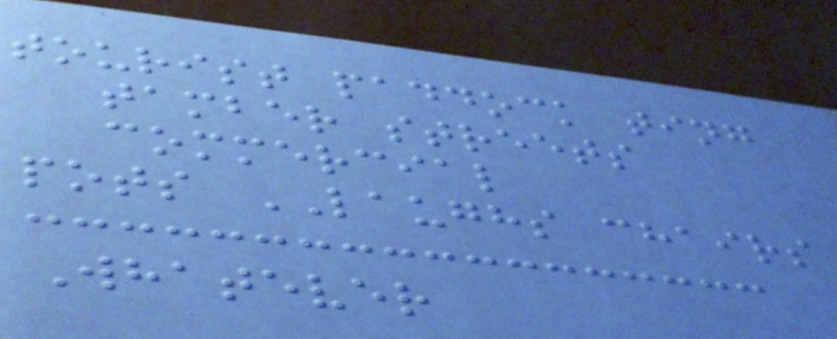tourist paddock ting
tamber streets
commercial
pots LAUGHS chairs
Whatever
